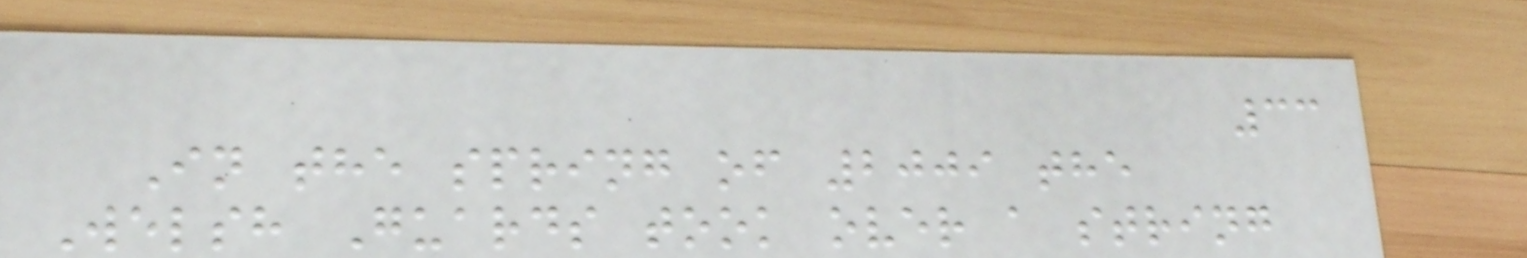33
In the spring of 2009 the
Welsh Guards took over a string
